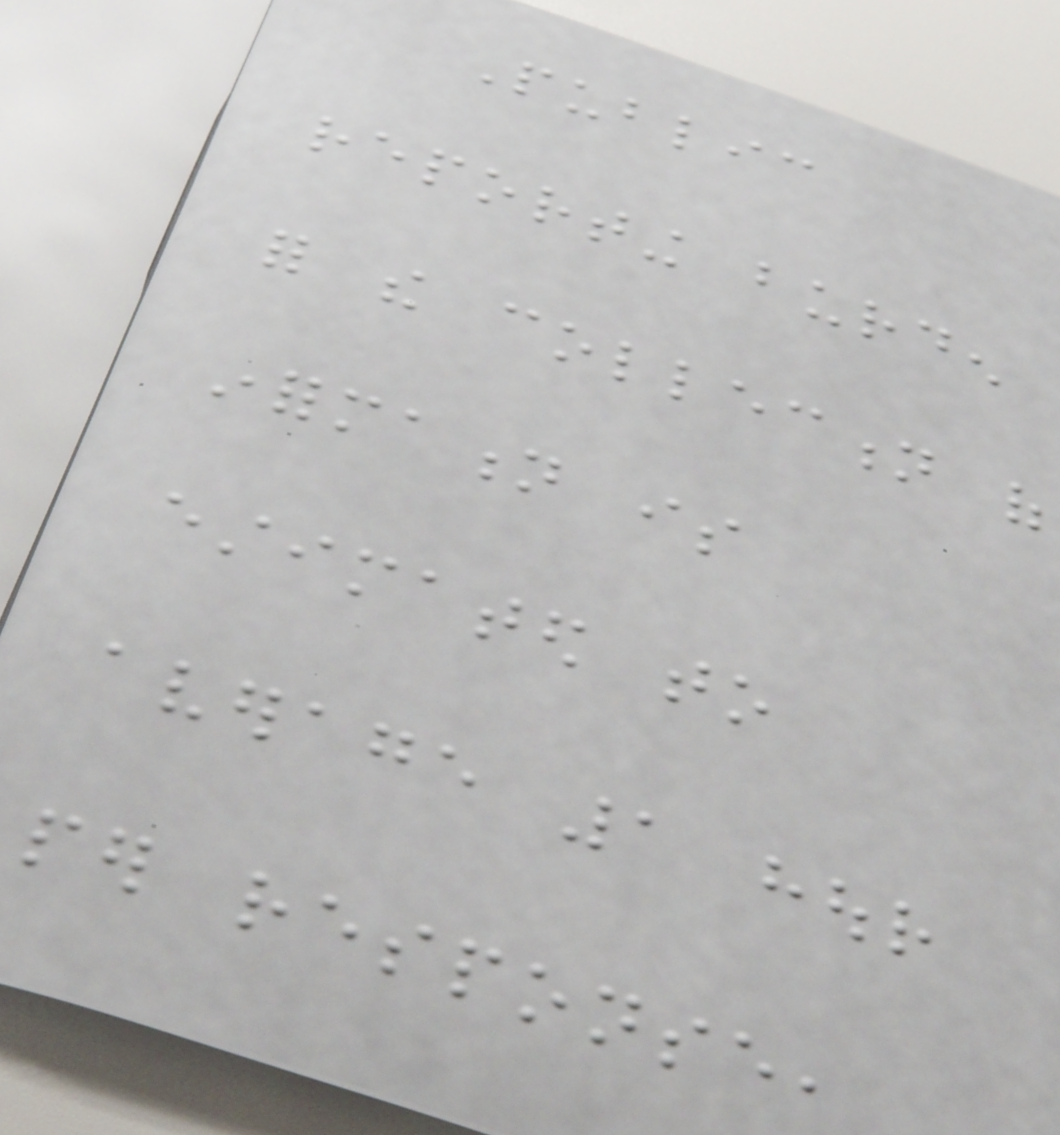Public
reporting burden
for the collection of
information is
estimated to
average 1 hour
per response,
